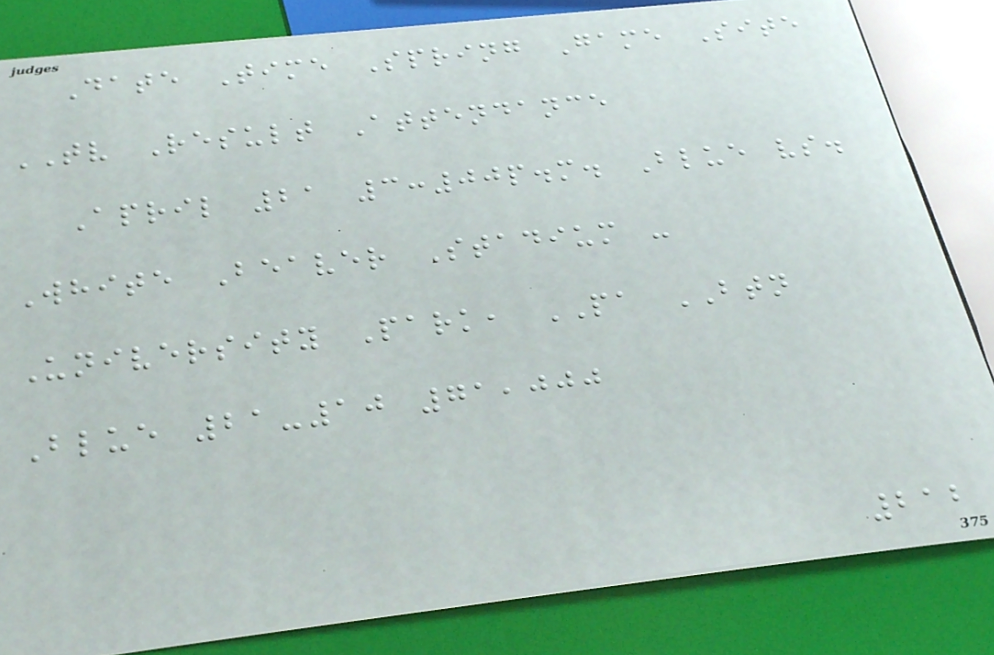Date Time Spring Game Site
TV Result Attendance
April 21 3:00p.m. Blue vs.
White Beaver Stadium -
University Park, PA BTN
Blue 21-10 71,000
212
